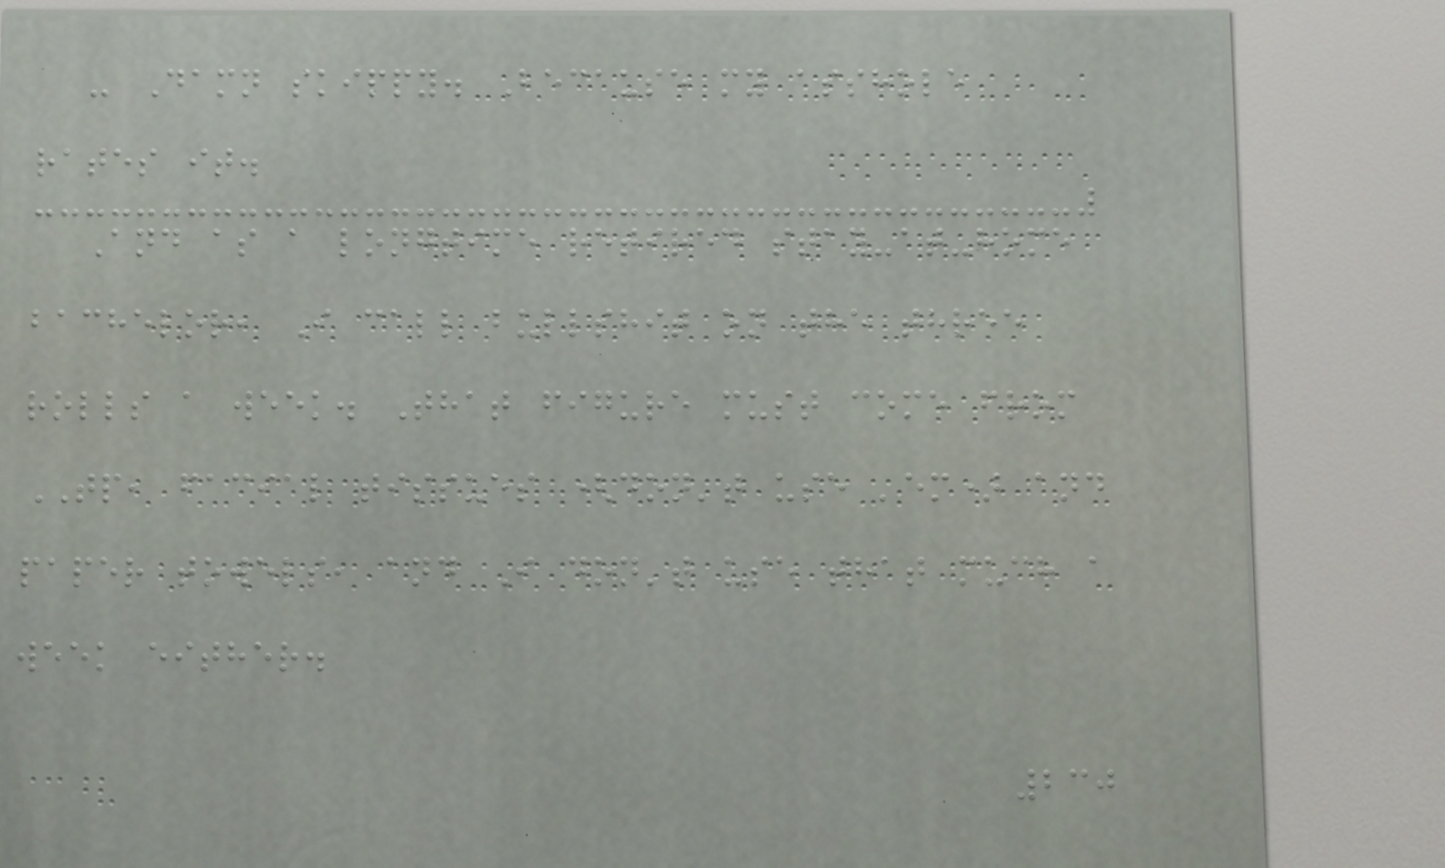- Damn skippy. Because my asshole
rates it.
And as a longtime retired stay-at-home
bachelor, I call bullshit on the three
rolls a week. That figure must come from
TP, facial tissues (don't use 'em) and
paper towels, and I don't use that much a
week either.
230
